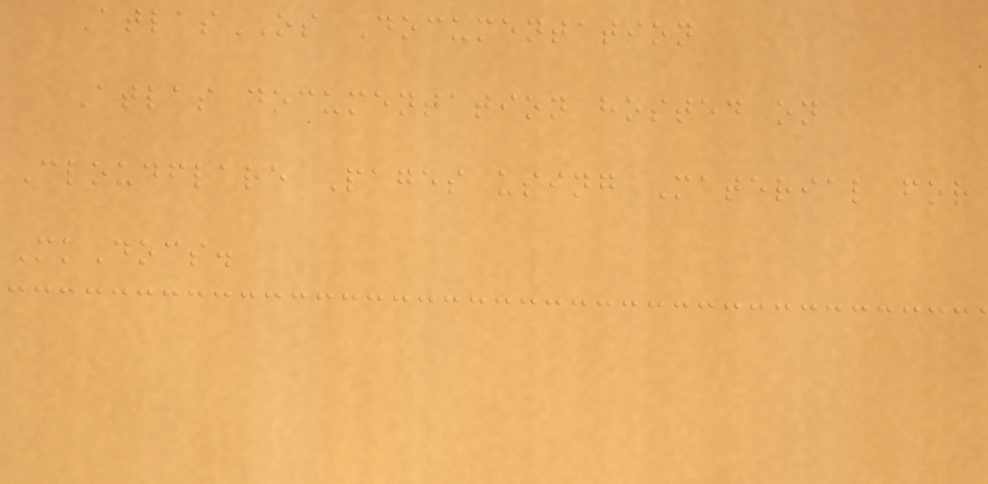AtlasOS Documentation
Atlas documentation hosted on
Cloudflare Pages using Material for
MkDocs.
